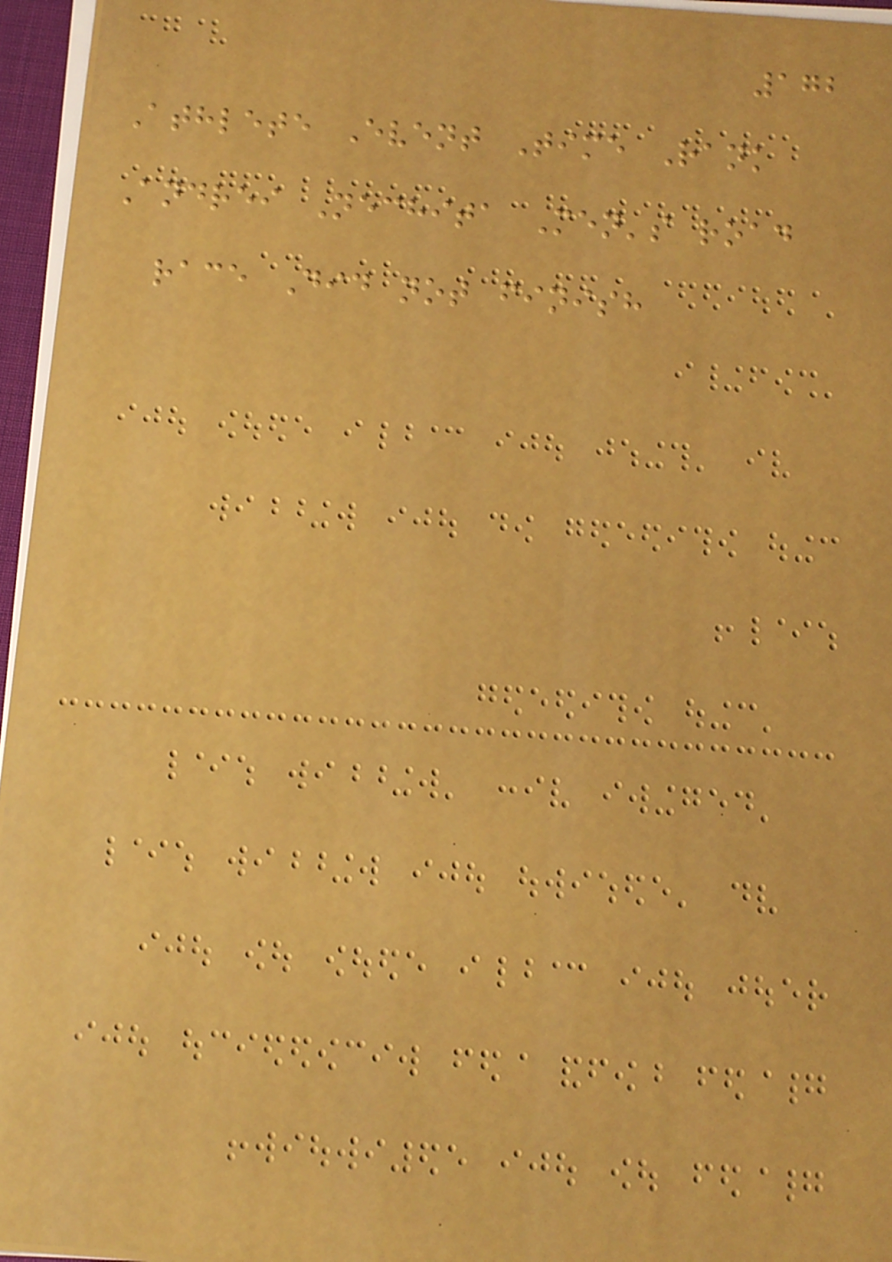172
Athlete Event Time Rank
Andrei Nechita Men's road
race Did not finish
